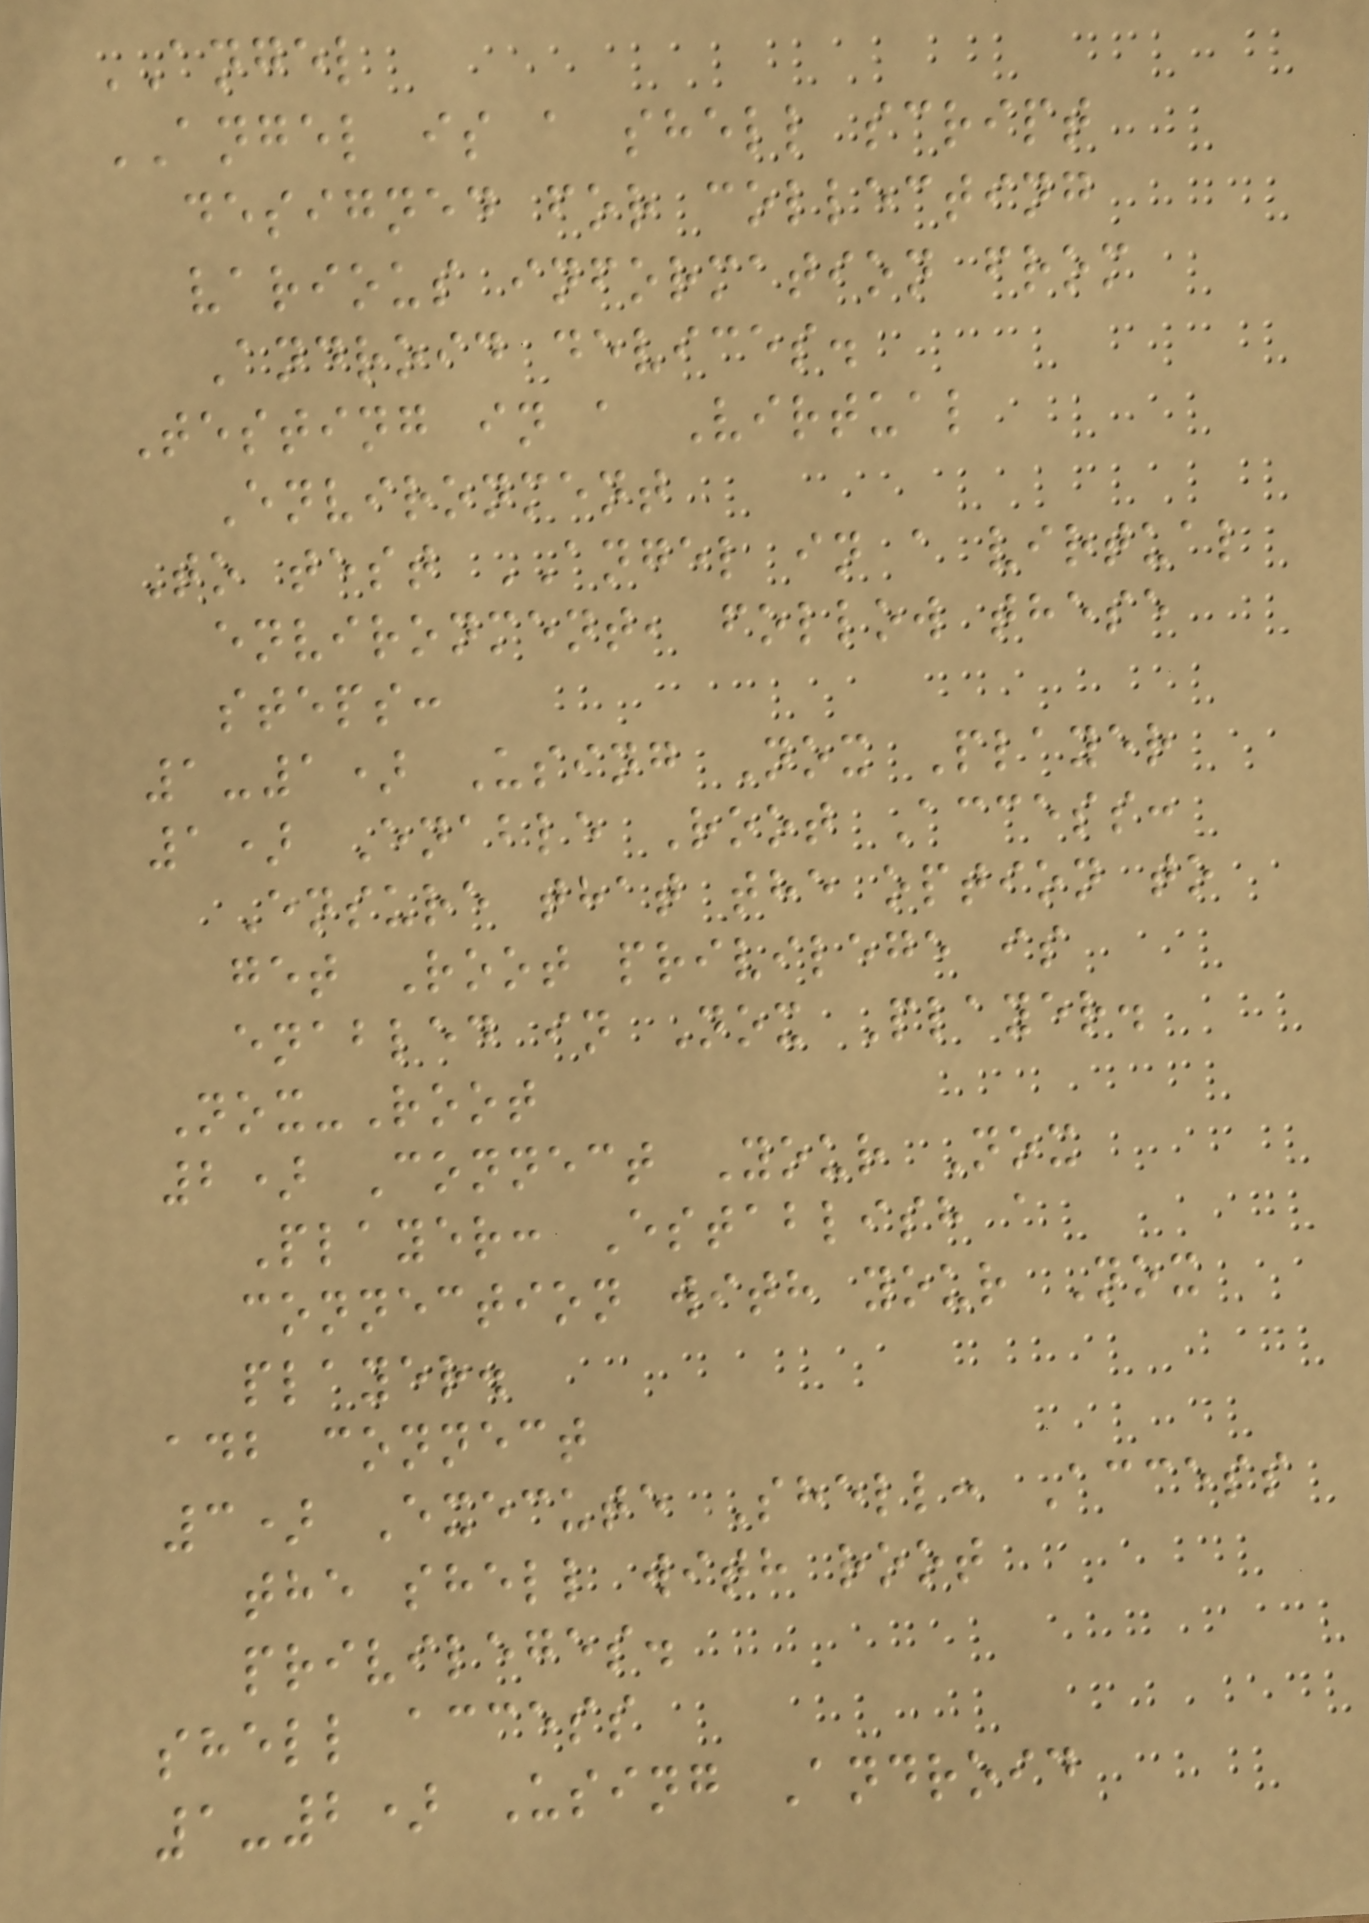ANGEL
ANGEL is a shell script
designed for collecting
various information from
Android devices.
Testing in a Virtual
Environment
To test ANGEL in a virtual
environment, follow these
steps:
1-1) Using Nox Player
1) Enable Root Access:
Ensure that the option to
get Root privilege is
enabled in Nox Player.
Nox-Root
2) Connect Your Nox
Player: Establish a
connection with your Nox
player.
adb connect
3) Execute Shell: Access
the shell with root
privileges.
shell access
1-2) Using Android
